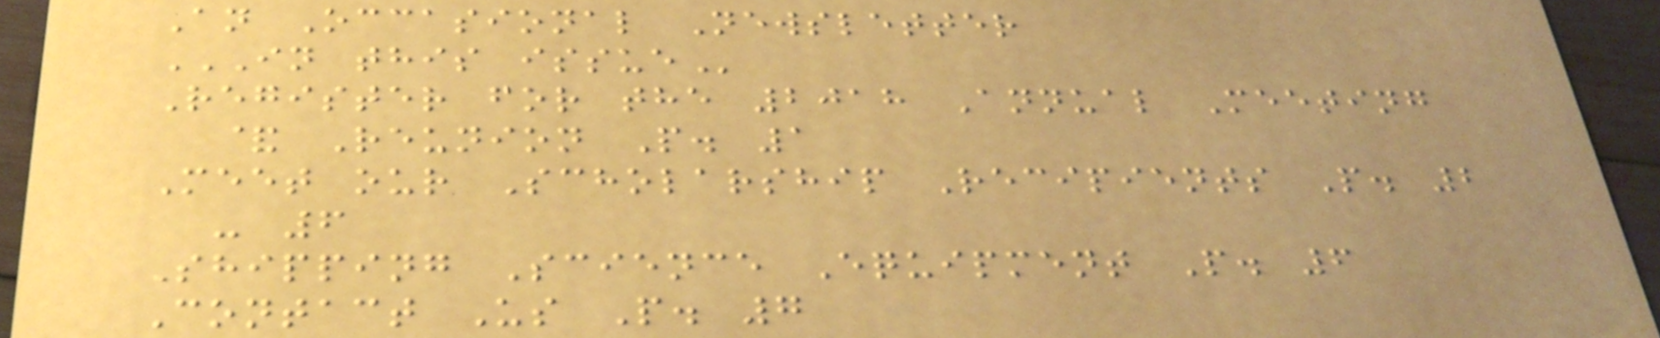An Occasional Newsletter
IN THIS ISSUE
Register for the 2018 Annual Meeting
& Reunion P. 1
Meet our Scholarship Recipients P. 2
- 6
Shipping Science Equipment P. 6
Contact Us P. 7
